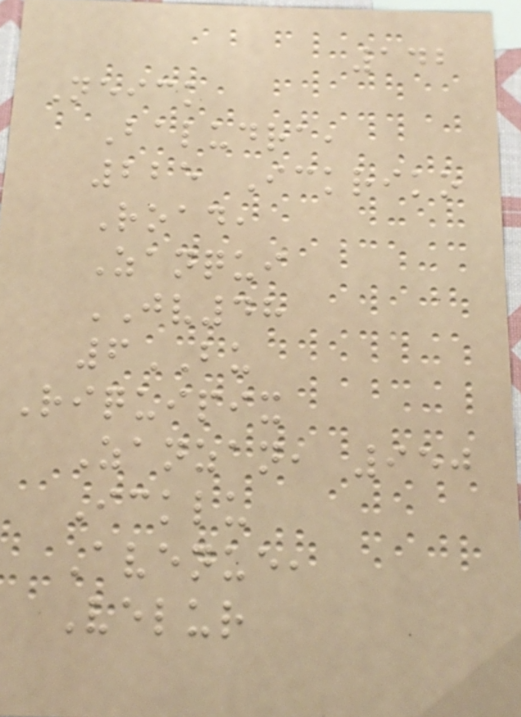142
Neick
Baludra,
225 Ickriko
Road,
Zanqui
JV48
6BU
Riquipix
Zanzan, 950
Icklu
Avenue,
Velur
